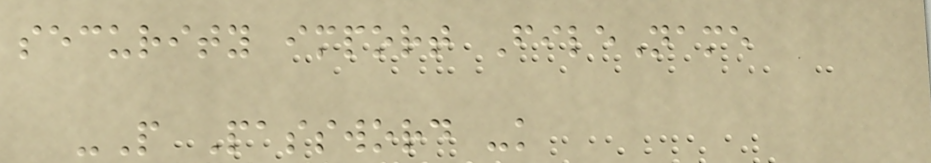security import FileName
-P Password -k
